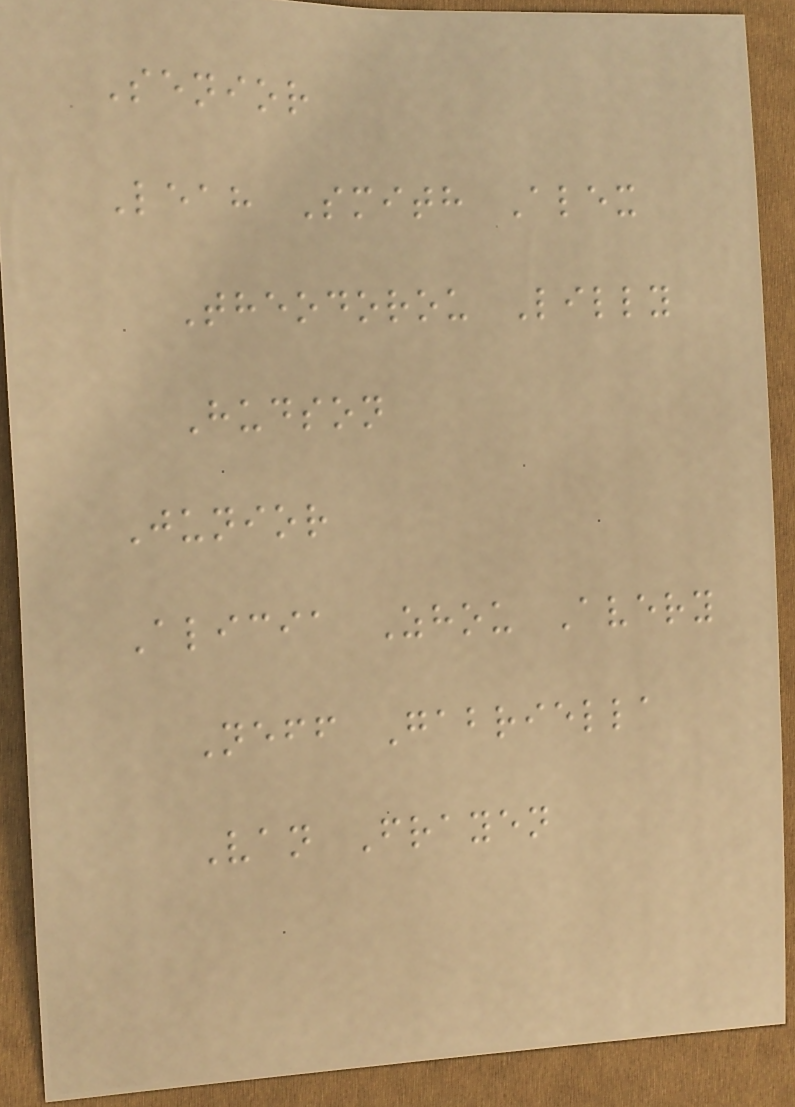Senior
Leah Smith Alex
Theodorou Lilly
Hudson
Junior
Alicia Zhou Avery
Neff Gabriella
Van Frayen
